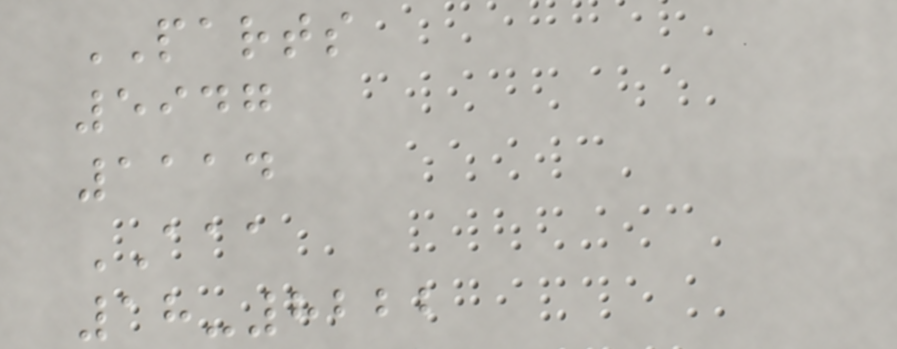PARTS
5947
1114
AAA
18-8222
